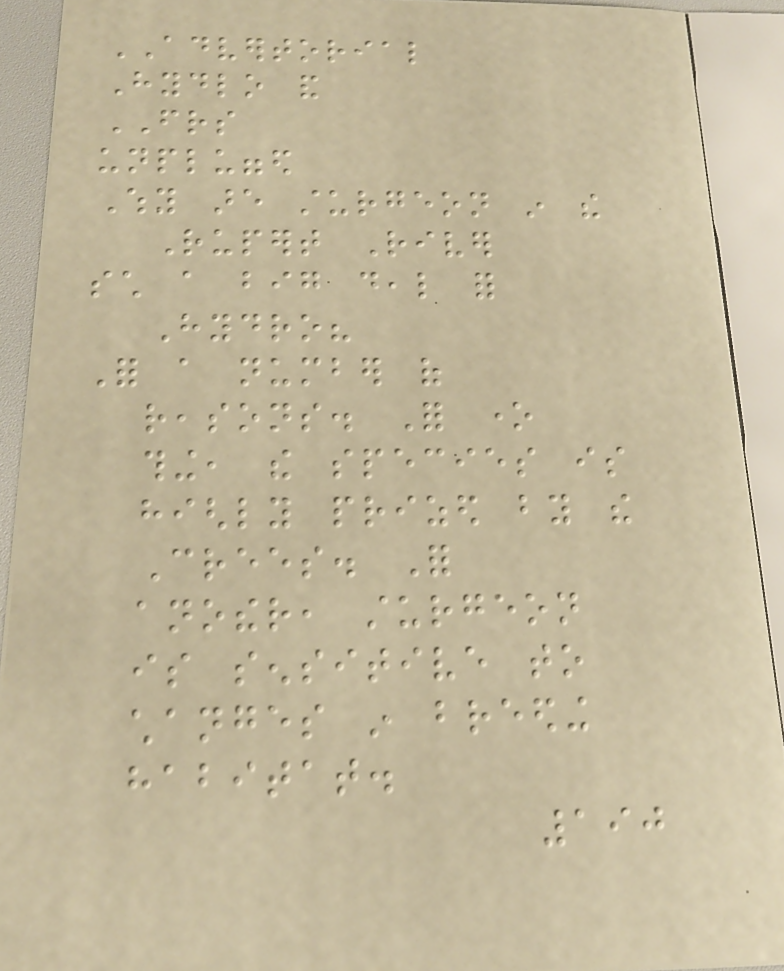ADVERTORIAL
Hydlo and
FRIENDS
unplugged
Why are sturgeon in the
Rupert River
such a big deal for
Hydro?
For a number of
reasons. For one
thing, the species is
highly prized by the
Crees. For
another, sturgeon
is sensitive to
changes in breeding
habitat.
190
